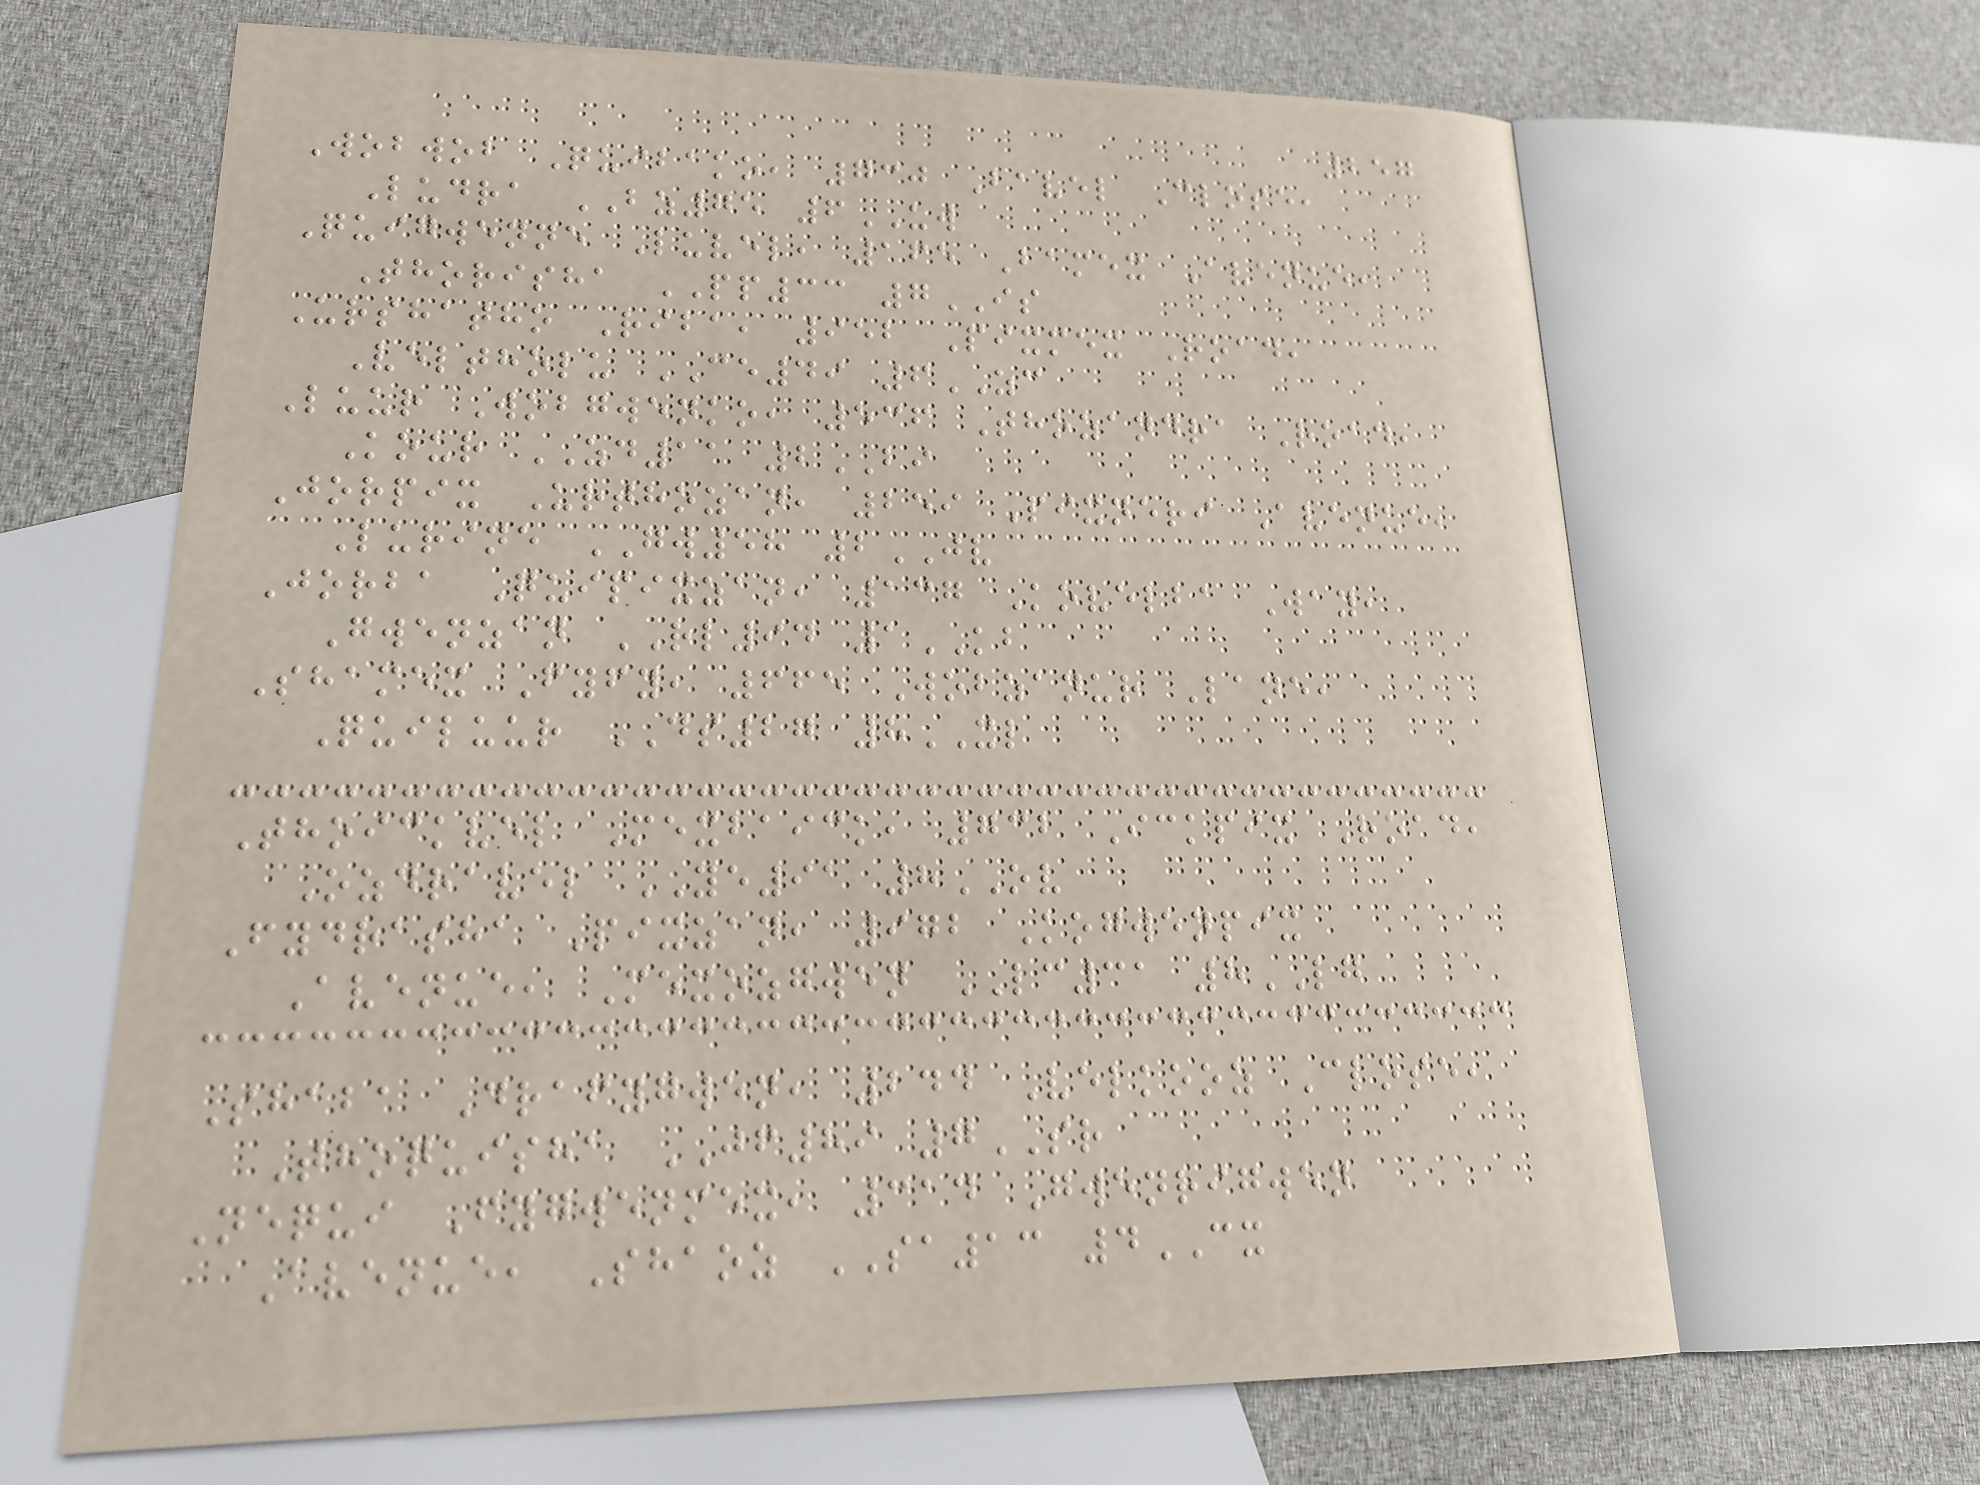257
Wobwob Quibako, 730 Bavel Close,
Ludra BZ75 6UW
Quigwenne Luvel, 165 Bamex Avenue,
Thorisha PP33 7IS
Urshatho Riba, 952 Pixmex Road,
Veltholu CE49 6ZC
Luur Wobgwenko, 536 Thozandra Road,
Kour ZD11 2BI
Jorpix Urthozan, 259 Pixneri Avenue,
Lurine GW58 2JV
Jorba Quipixzan, 137 Kovelba Way,
Gwenzan RL94 1KB
Shamex Fyfy, 665 Wobzanur Lane,
Quiluur DS27 8XL
Thoickvel Mexbaick, 732 Ickpix Road,
Ozdravel YE91 8OV
Fydrasha Pixzan, 972 Kogwenpix
Avenue, Mexozgwen LC31 8LG
Shaba Drafygwen, 244 Velkooz Close,
Thoquisha JF89 7SR
Nequi Fygwenmex, 314 Gwenrigwen
Avenue, Shaoz SA13 4CX
